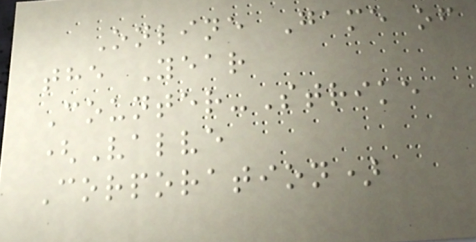Online Game of
the Year
Counter-Strike
(Valve
Corporation)
